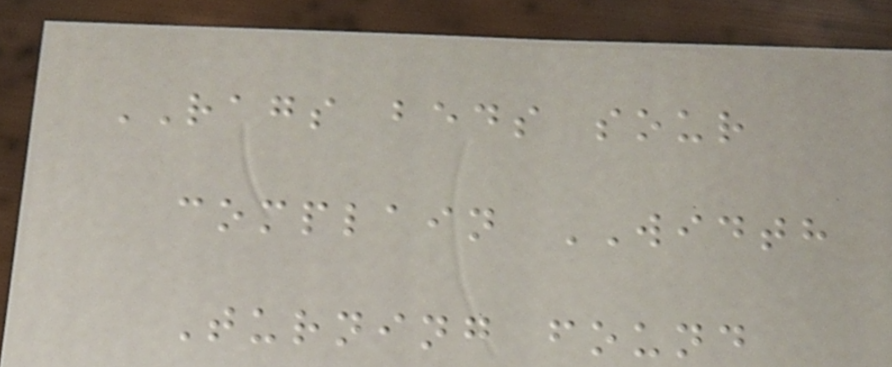RAGS beds sour
complain WIDTH
Turning found
